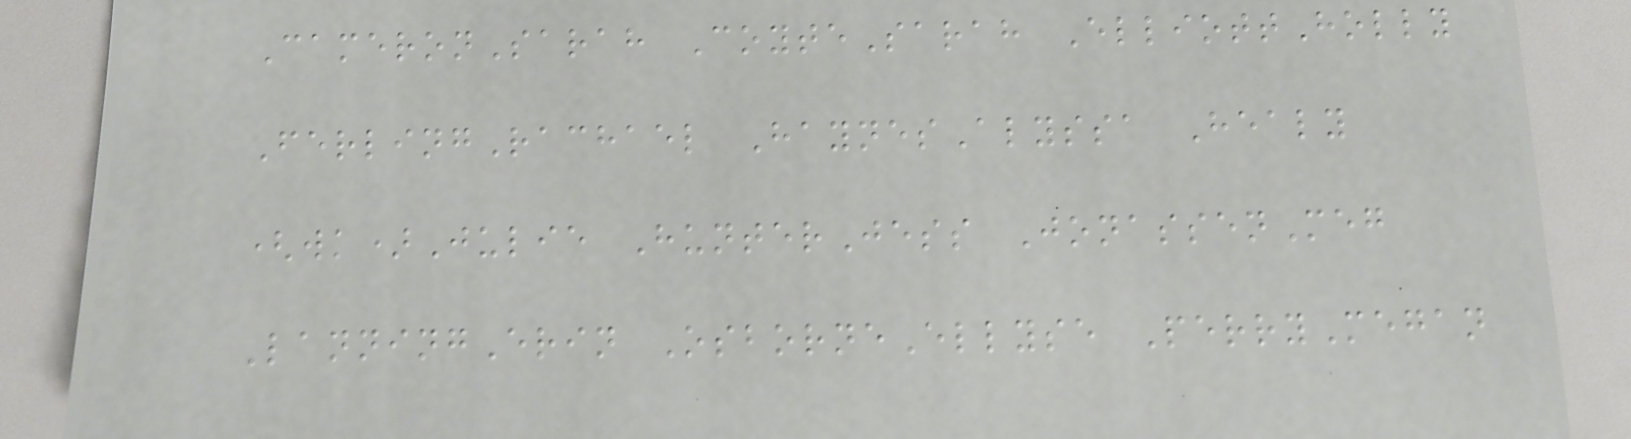CameronSarah CoyteSarah ElliottHolly
FerlingRachael HaynesAlyssa Healy
(wk)Julie HunterJess JonassenMeg
LanningErin OsborneEllyse PerryMegan
